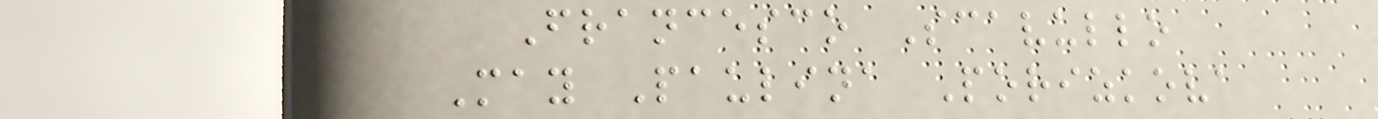Francesco Scavullo
May Paulina Porizkova
